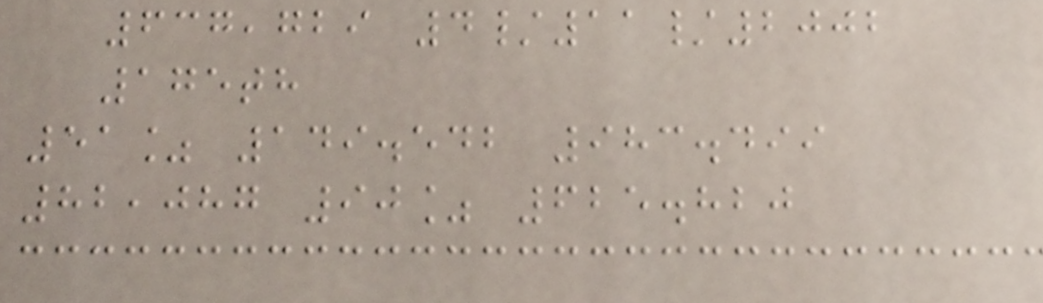637,729 4/11/2002
175th
51% 149.542 983.499
82,087 90% 625.820
